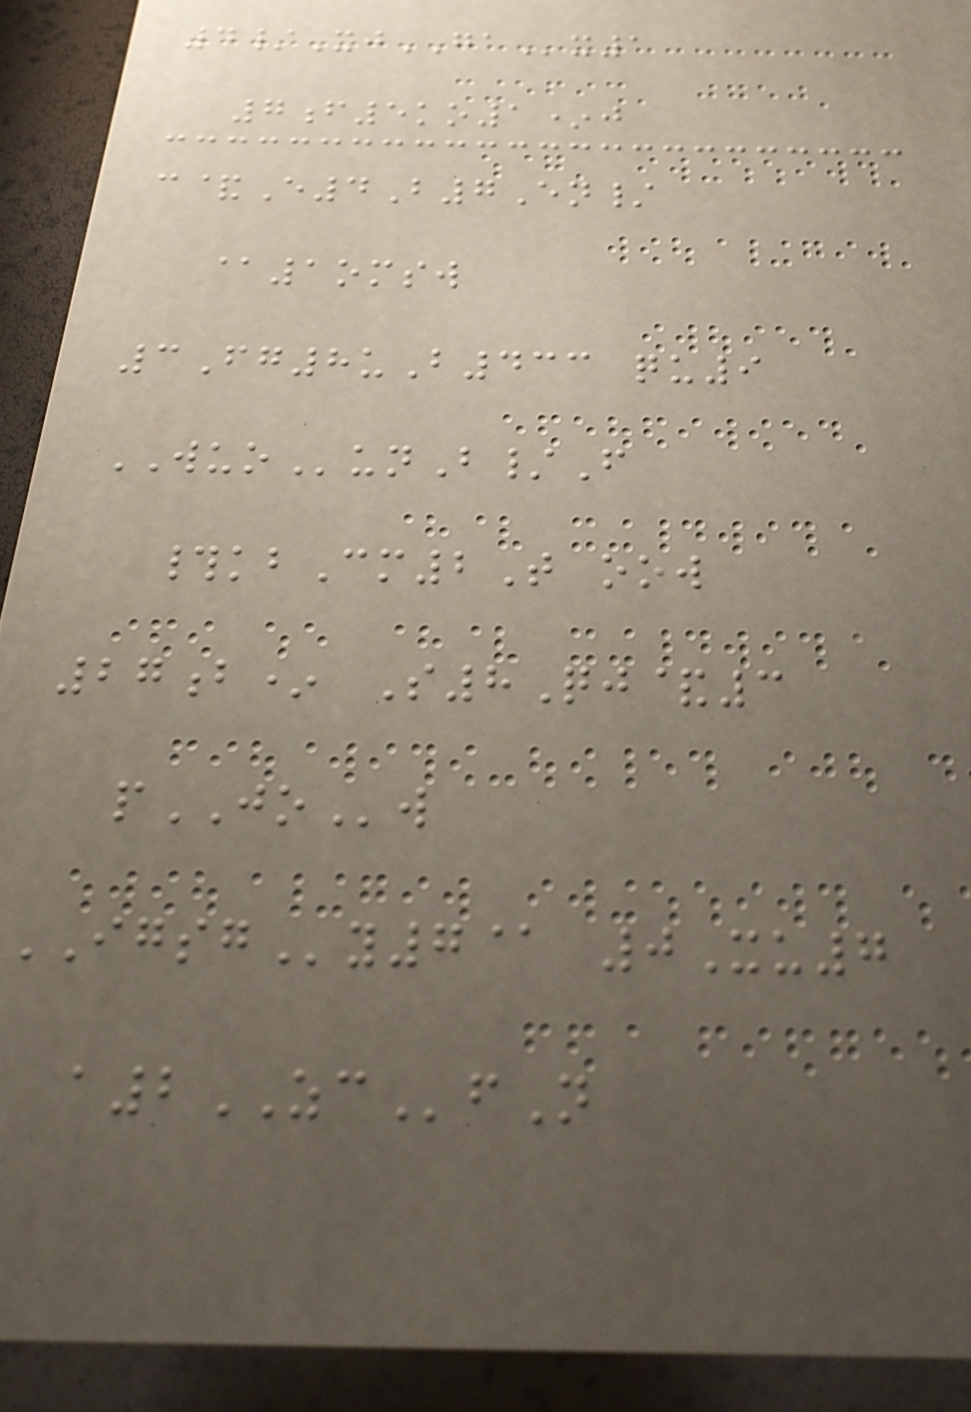4/XjGAx1
7f5ko1*j
c&E4B7En/
@1omsw
3Fg8uB433 qu9
WUOunB/F
#kbCm2T oow
27b* S8Qj&3
pJOw
IGSGy7@ 0Xu7
a2ZCfN
